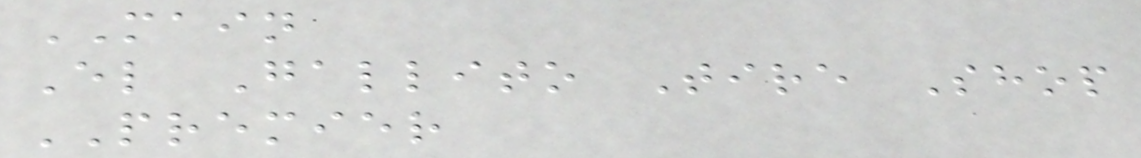MAIN
El Gallito Tire Shop
PREMIER
